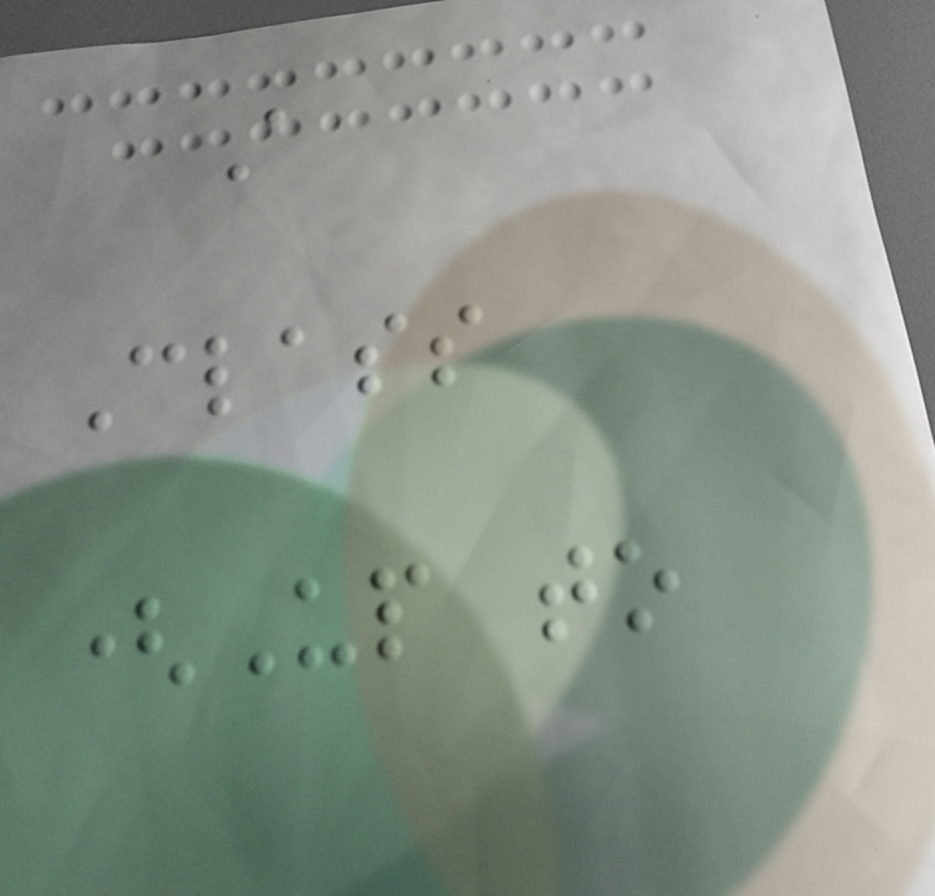A
Class
(Up to
